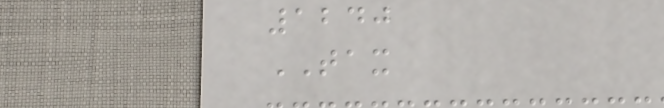1240
TAX
